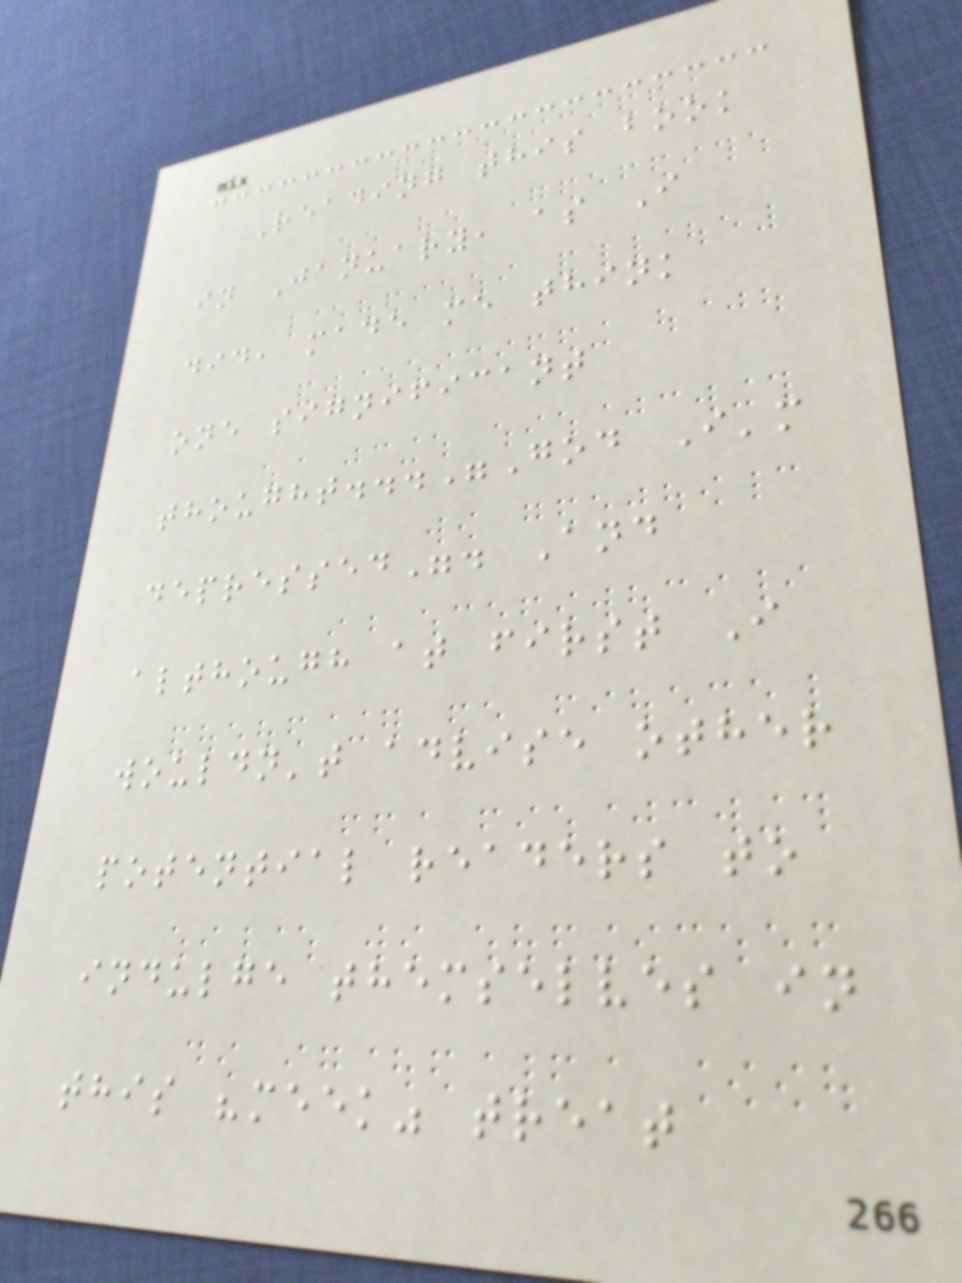Reading this book
in January, as I
did, made me think
one significant
thought..."God I'm
depressed". And
although at first I
wouldn't advise other
potential readers to
indulge themselves in
this "meek" treat
